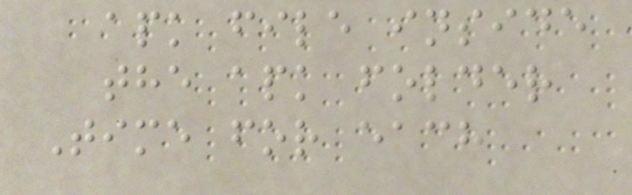apk file inside
the apk folder
Time for each
